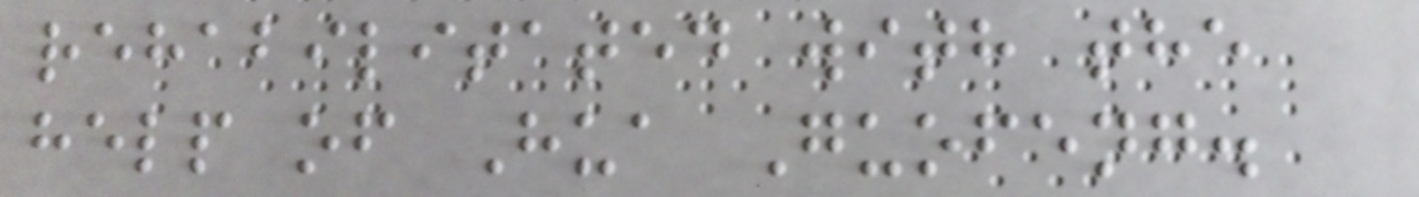rehabilitated with the
help of Hua Guofeng.
